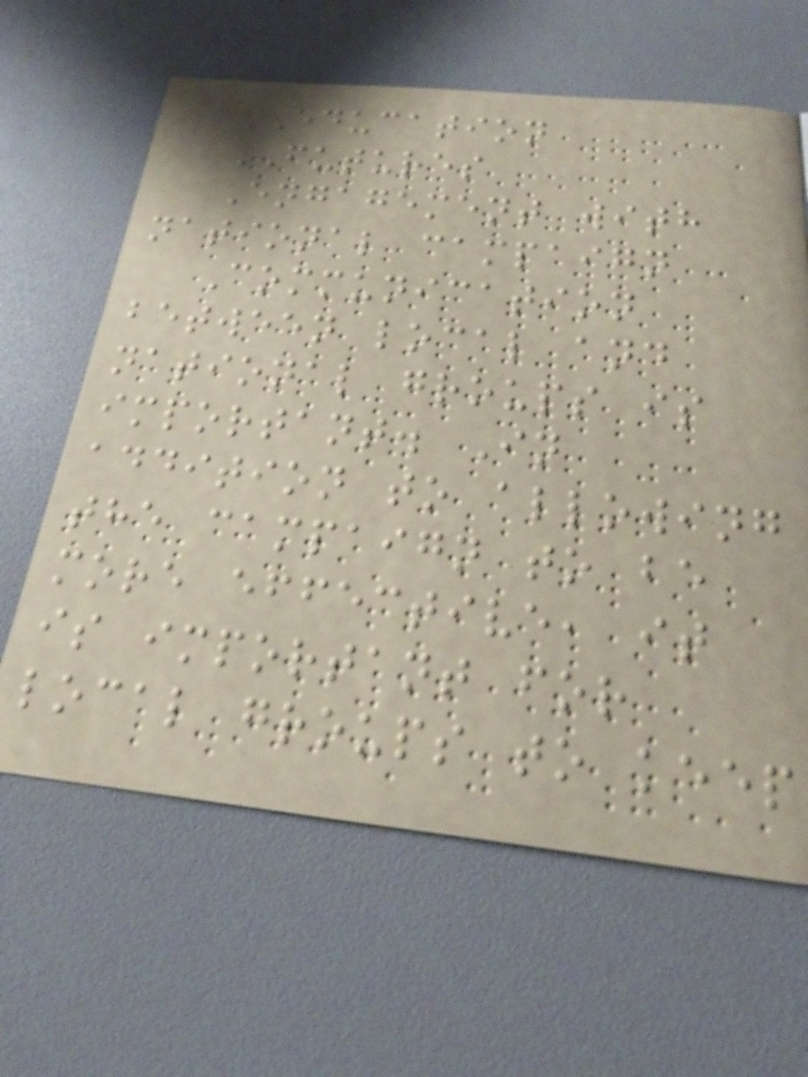EDUCATION
FUTURES
Engagement with
national campaign
Communication
between local and
national groups is
important. In
addition to allowing
the campaign to be
more effective, it
is important for
local groups to keep
